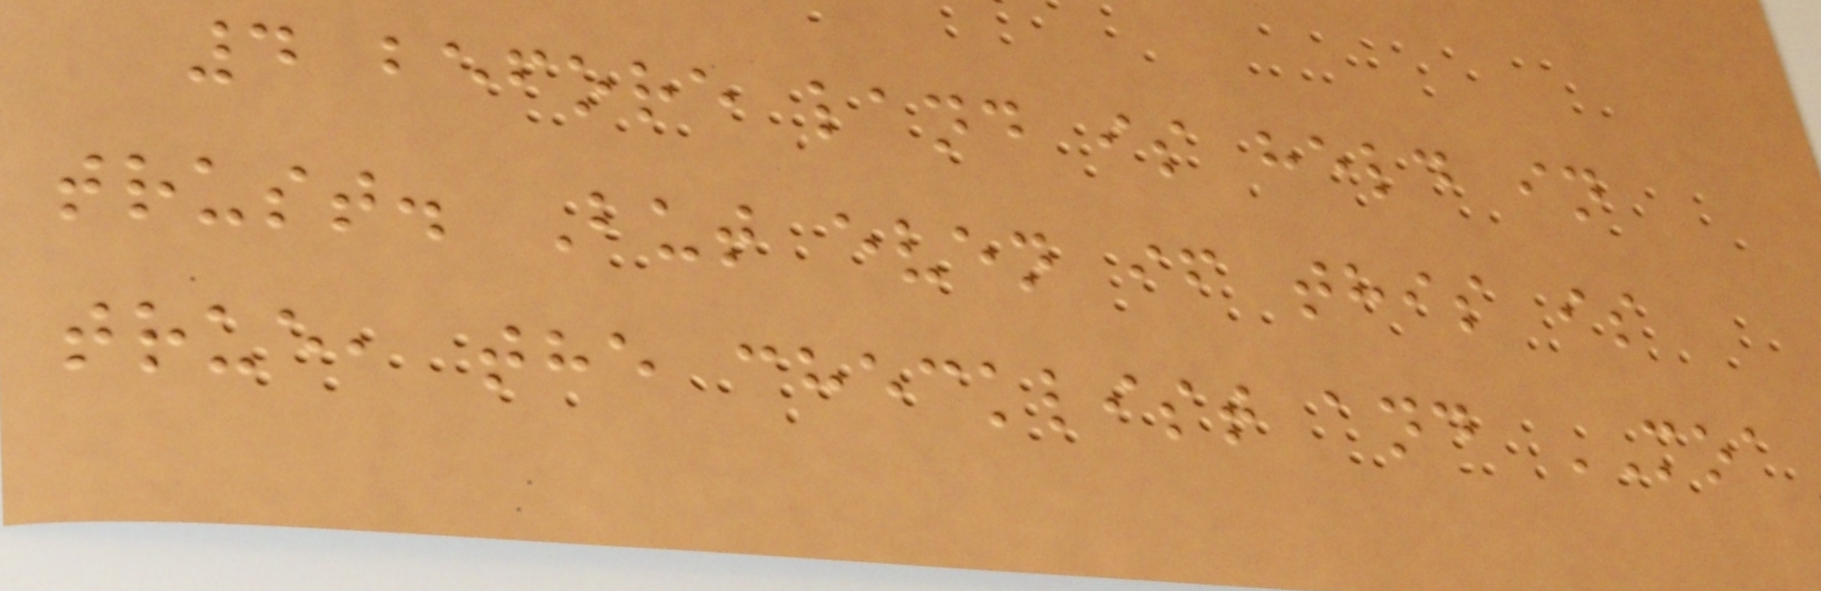4 before land is held in
trust. But even if this is
true, the checklist and MOA
